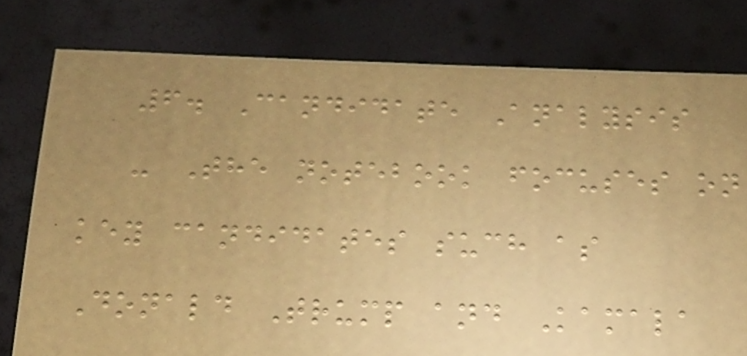6. Candidate Analysis
- The notebook focuses on
key candidates such as
Donald Trump and Kamala
